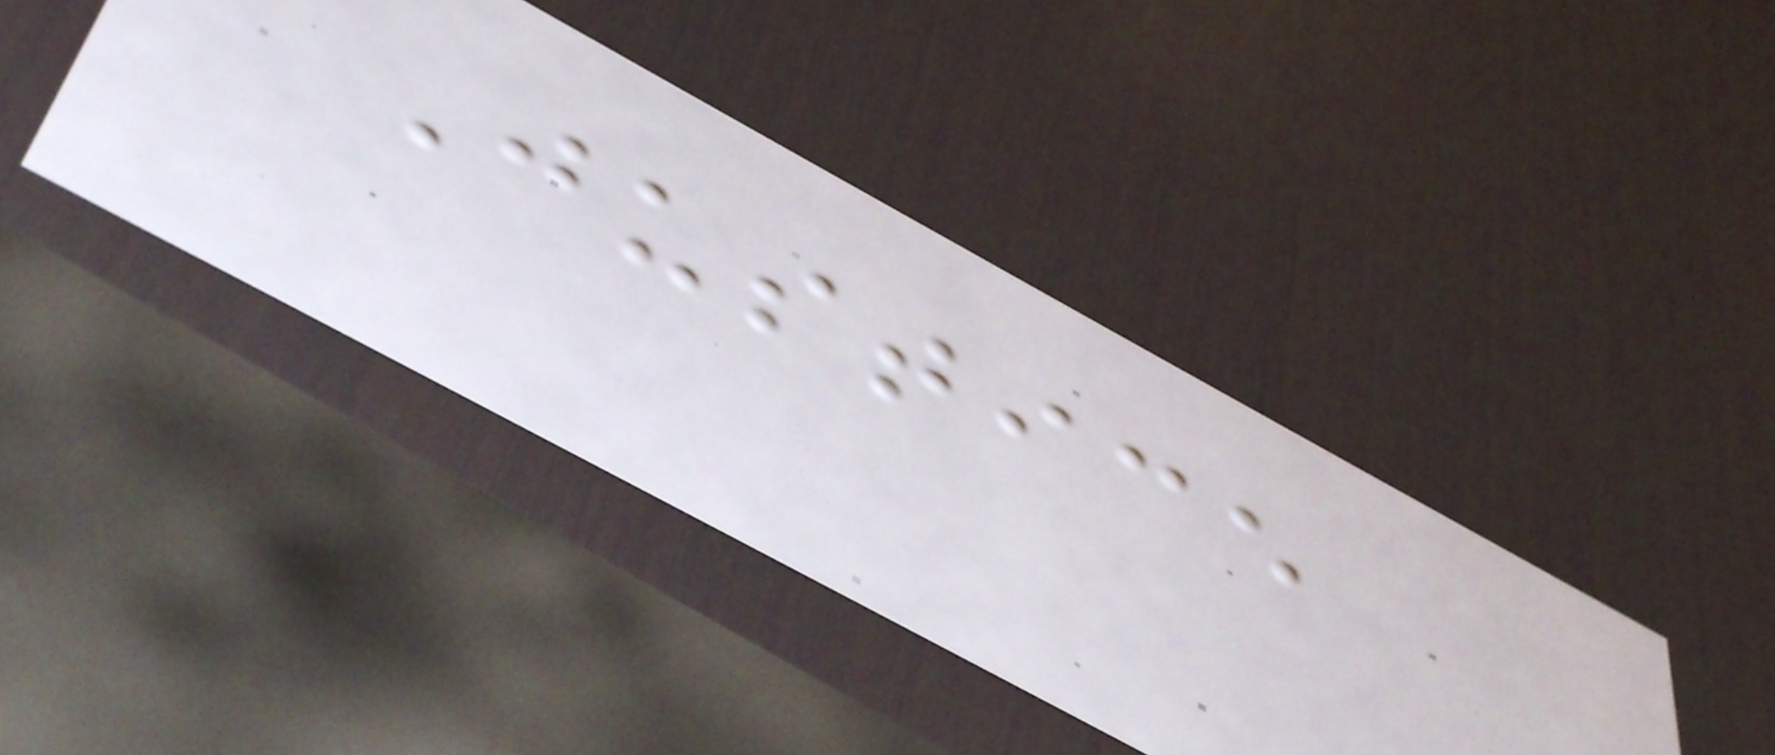Justice
